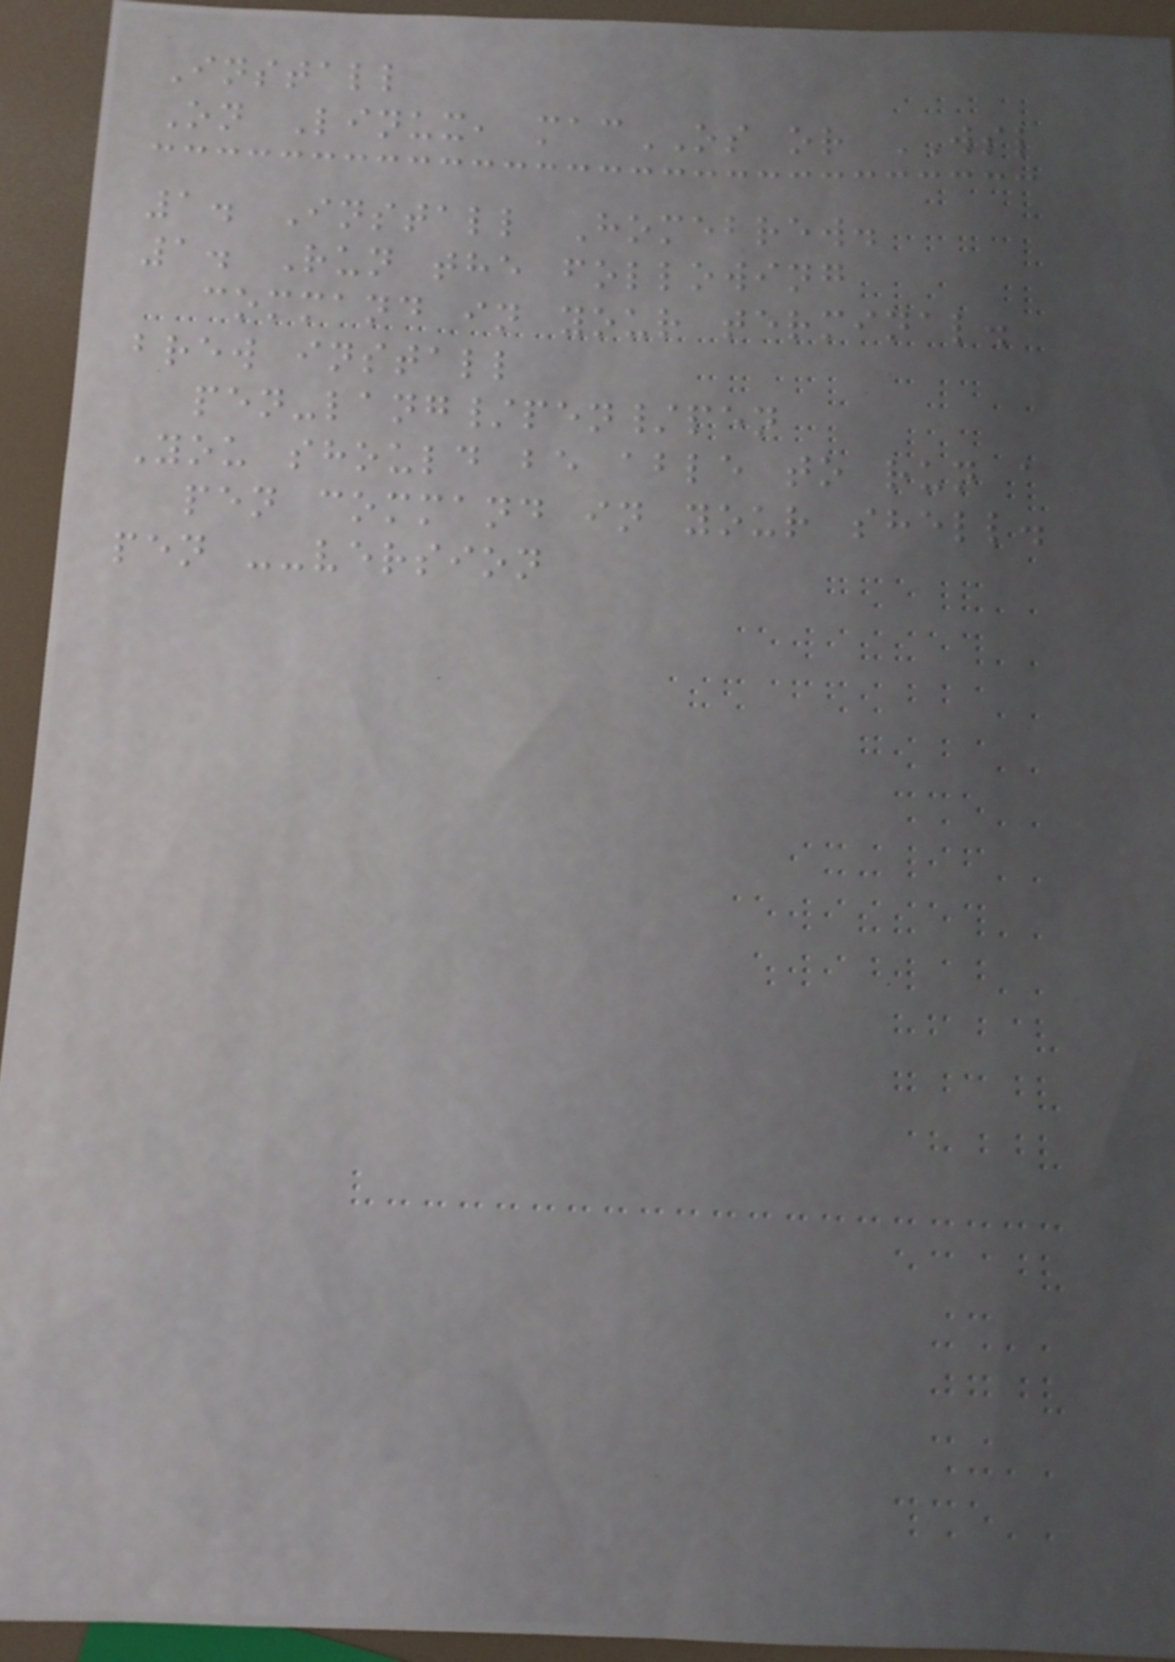Install
On Linux, macOS or WSL
1. Install Homebrew.
1. Run the following
command in your terminal.
brew install
pen-lang/pen/pen
You should be able to run a
pen command in your shell.
pen --version
